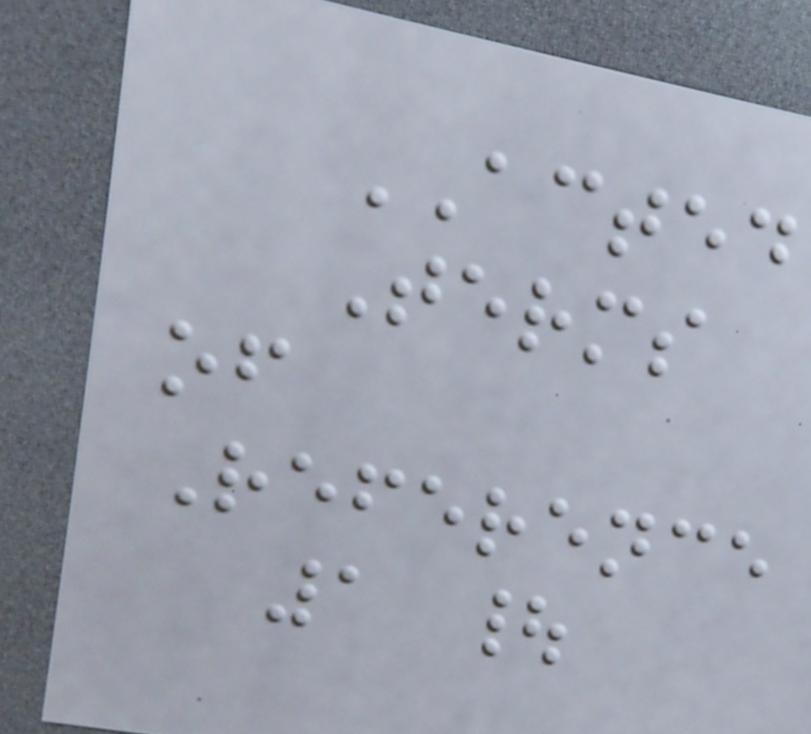ACTED
Terms
of
Reference
1 |
